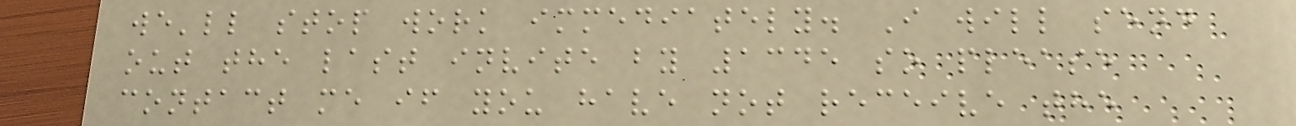we'll stop work immediately. I will send
out the last invite by 1345 so please
contact me if you have not receive the
